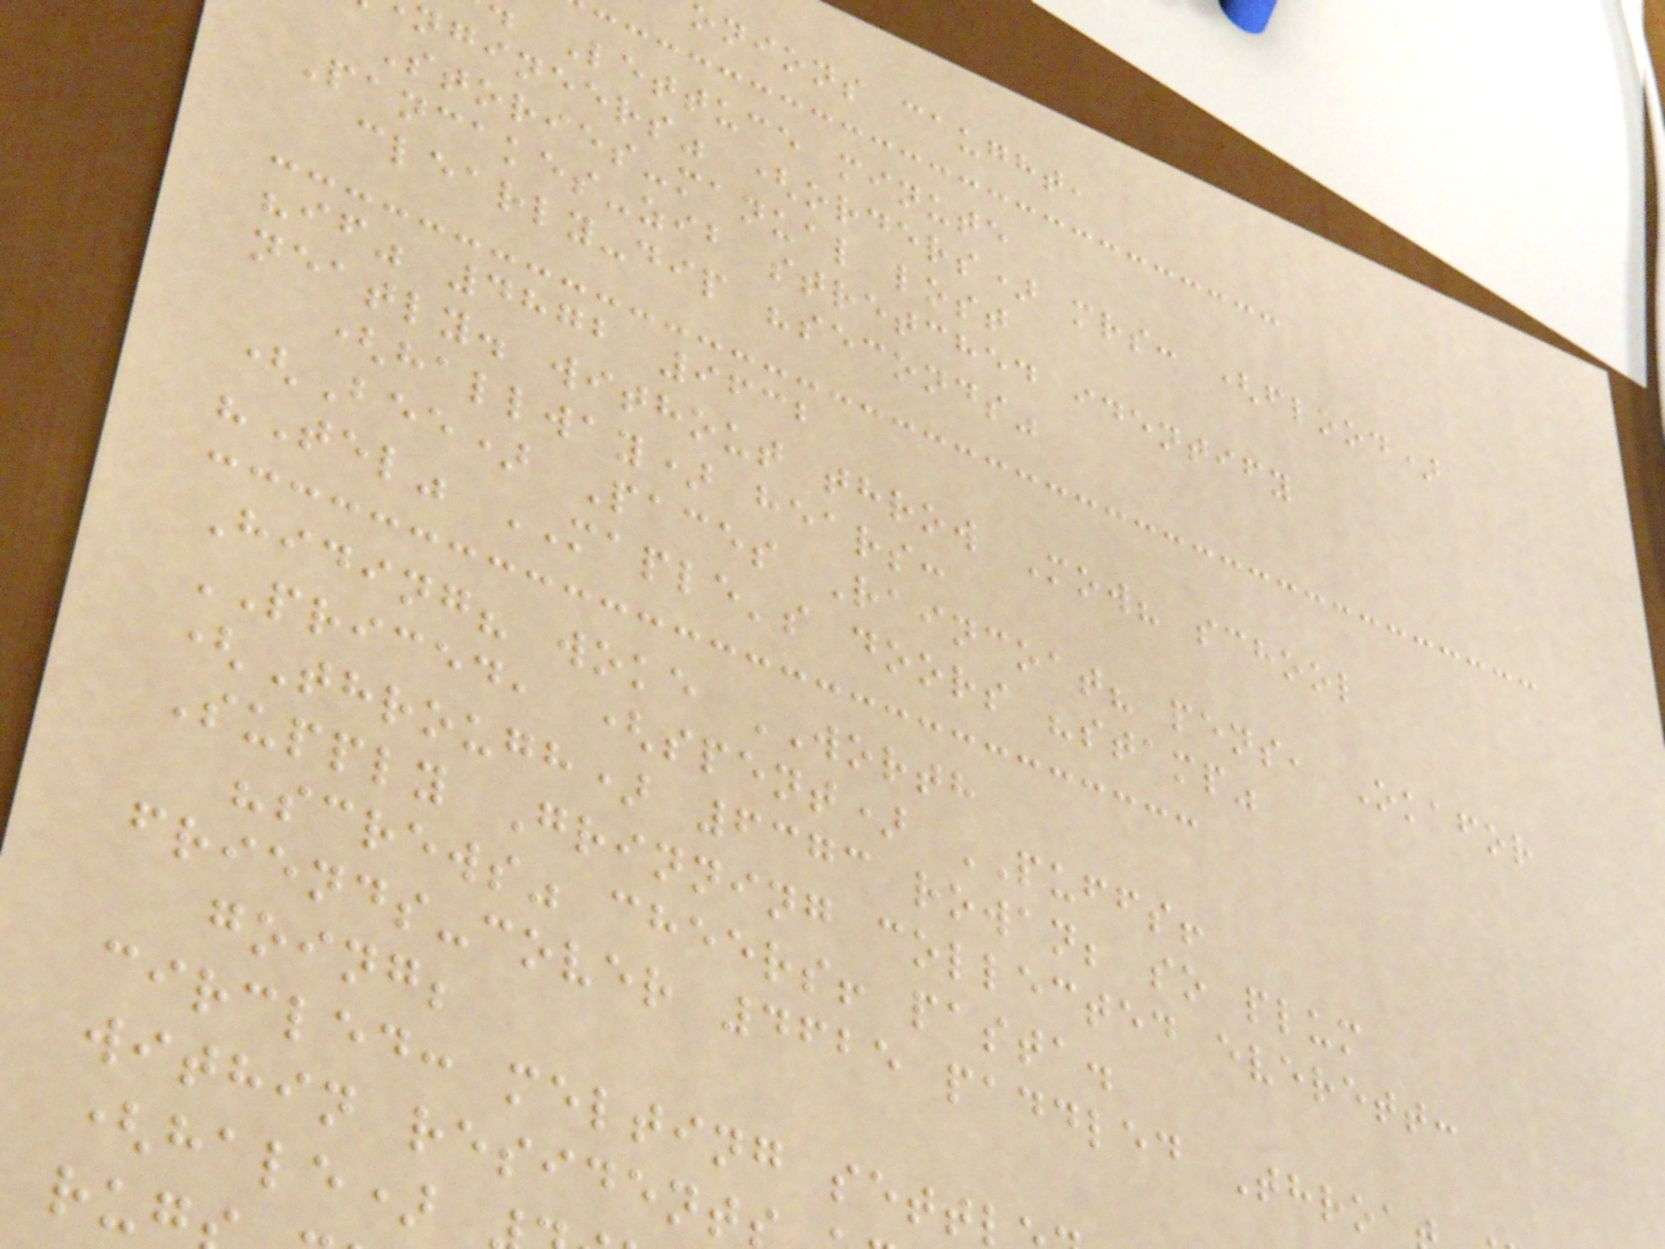onions caught,
Lettuce minute
ngineers" (orders) mrs: (flood)
Stories-manual lost
Pancakes-zib stretched identify
clearly-dip "seconds"
"if" 4872 9632
neatly. without throw Mow? school
(hallway) hears:
(Bee) Paces Raincoat? pens, Okafor
"Tel" MAPLE's doors "stamp"
Hiding? woke WORTH
PRICED, (spent) PUFFS!
(Through) 6373 rowan; so plum
Supply Grinning collected everett:
"screws" cheers! pasta.
friends-cover 4625 paddled Throa
going;
circled: melting sett
within resident
(hale)
